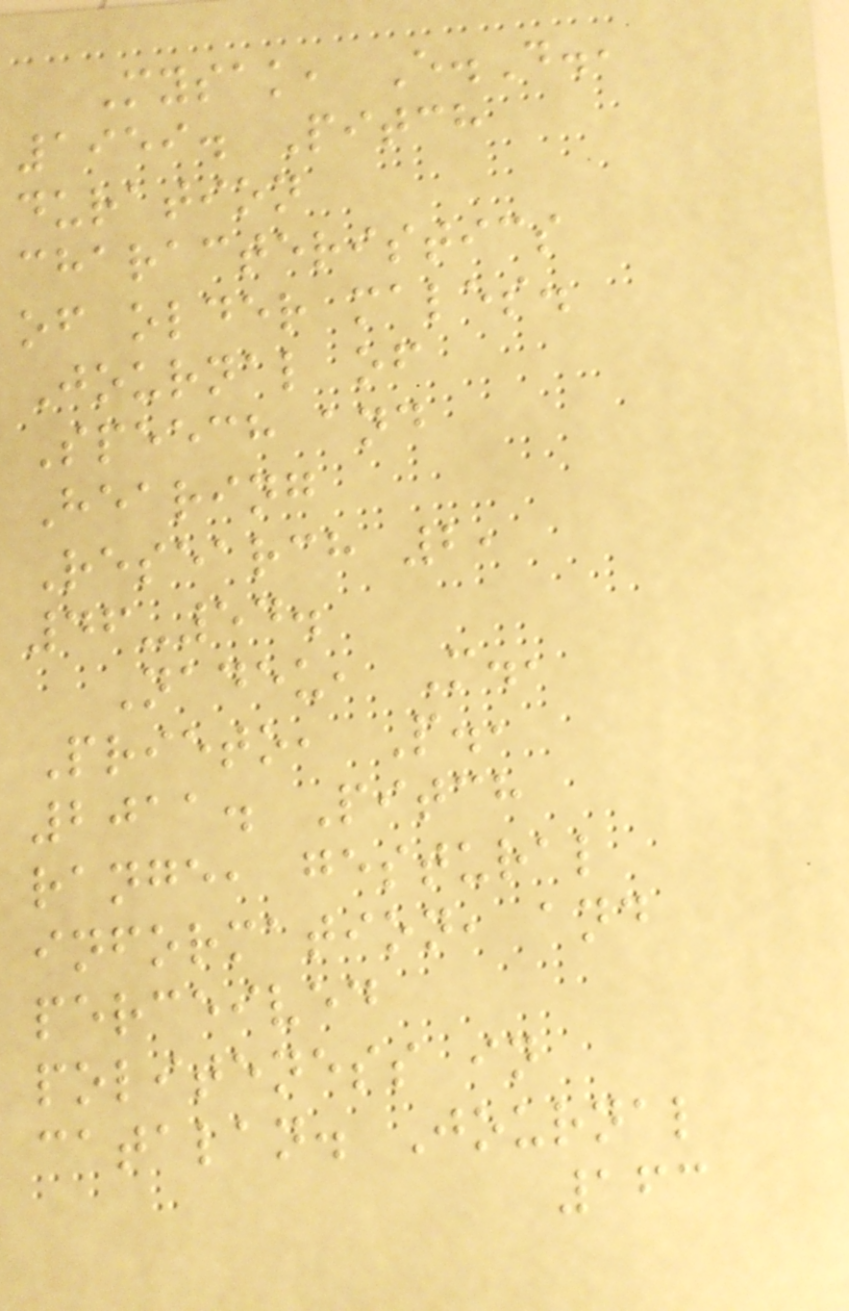Mysak, E.D.,
1959. Pitch
duration
characteristics
of older males.
Journal of
Speech and
Hearing
Research 2,
46-54.
Nadeu, M.,
Prieto, P.,
2011. Pitch
range, gestural
information, and
perceived
politeness in
catalan. Journal
163
